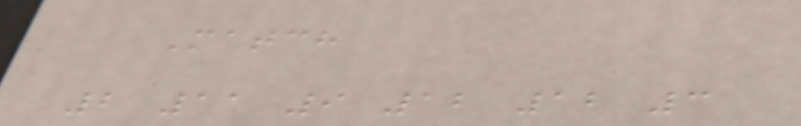Match
2 11 9 12 12 3
